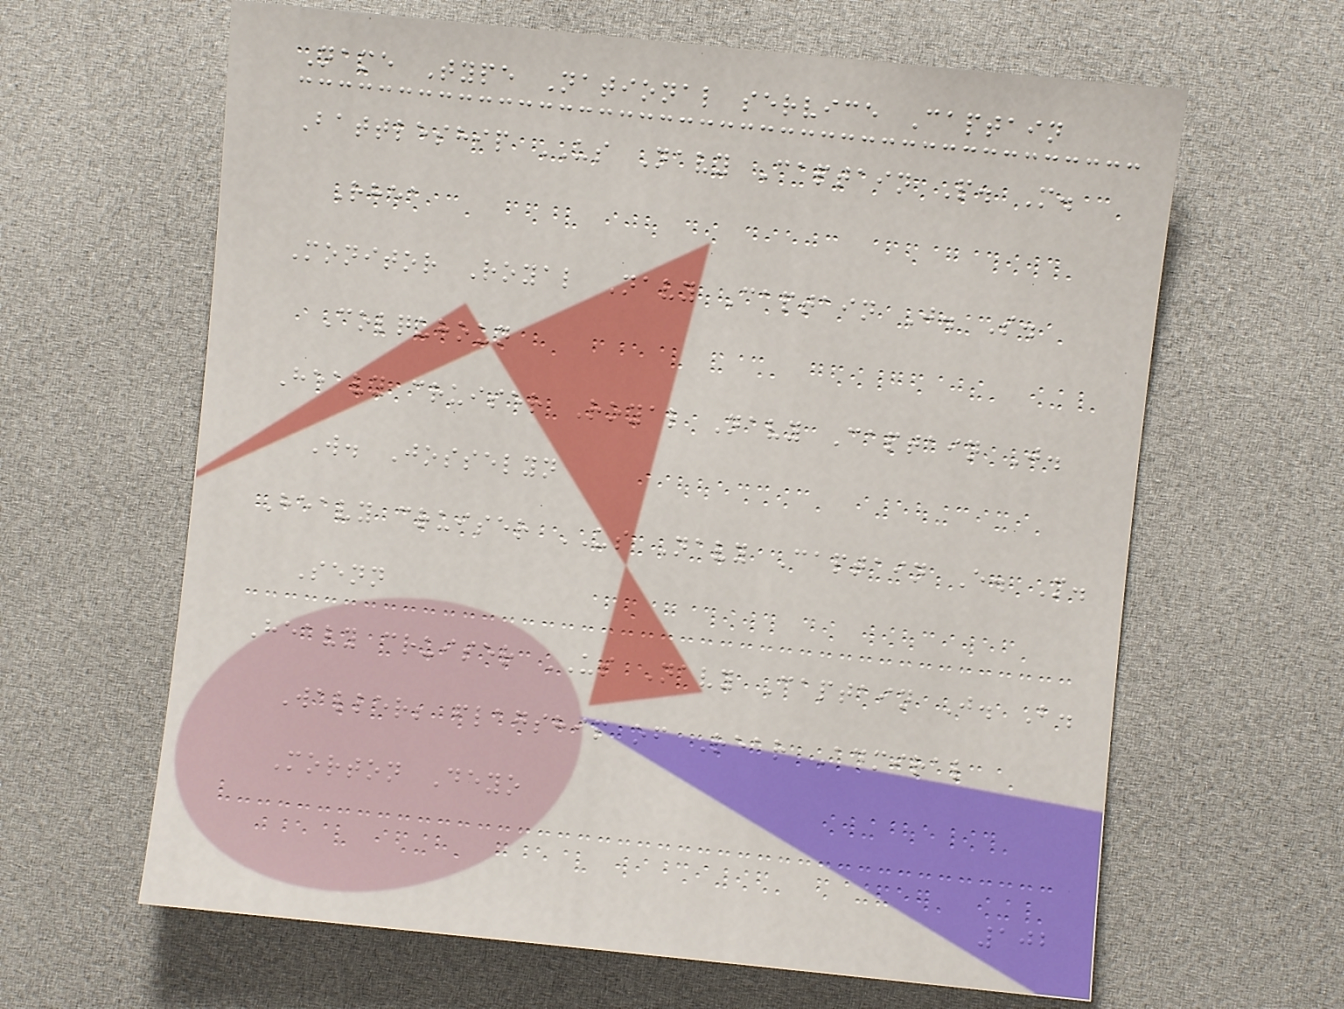Name Type National service Captain
Battleship US Navy Captain P. M.
Rhea
Monitor Royal Navy Captain J. S.
Colquhoun
Heavy cruiser Royal Navy Captain J.
W. Josselyn
Heavy cruiser US Navy Captain E. M.
Senn
Heavy cruiser US Navy Captain J. B.
Waller; flagship of Rear Admiral
Morton Deyo
102
